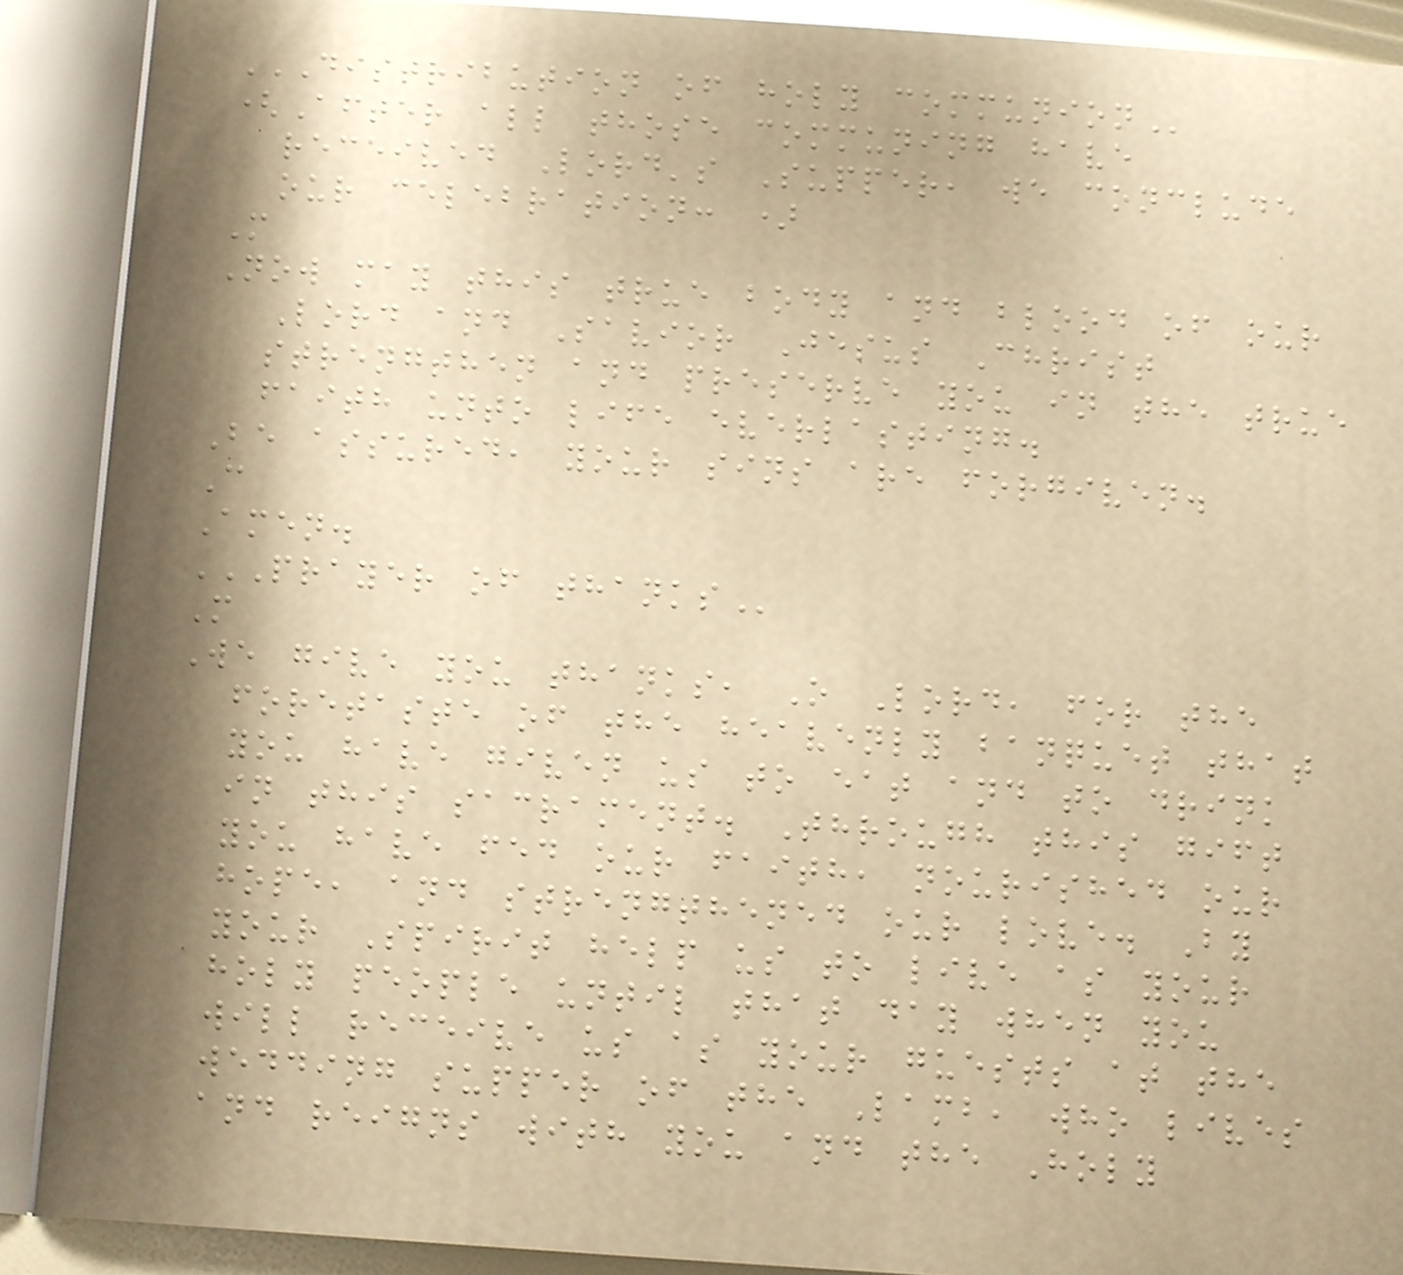DISTRIBUTION OF HOLY COMMUNION
(After all those communing have
received Lord's Supper, we conclude
our celebration: )
M
Now may this true body and blood of our
Lord and Savior Jesus Christ
strengthen and preserve you in the true
faith unto life everlasting.
Be assured, your sins are forgiven.
C
Amen.
PRAYER OF THANKS
M
We give you thanks, O Lord, for the
foretaste of the heavenly banquet that
you have given us to eat and to drink
in this sacrament. Through this gift
you have fed our faith, nourished our
hope, and strengthened our love. By
your Spirit help us to live as your
holy people until that day when you
will receive us as your guests at the
wedding supper of the Lamb, who lives
and reigns with you and the Holy
